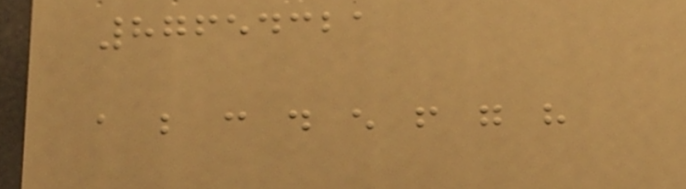87654321
a b c d e f g h
